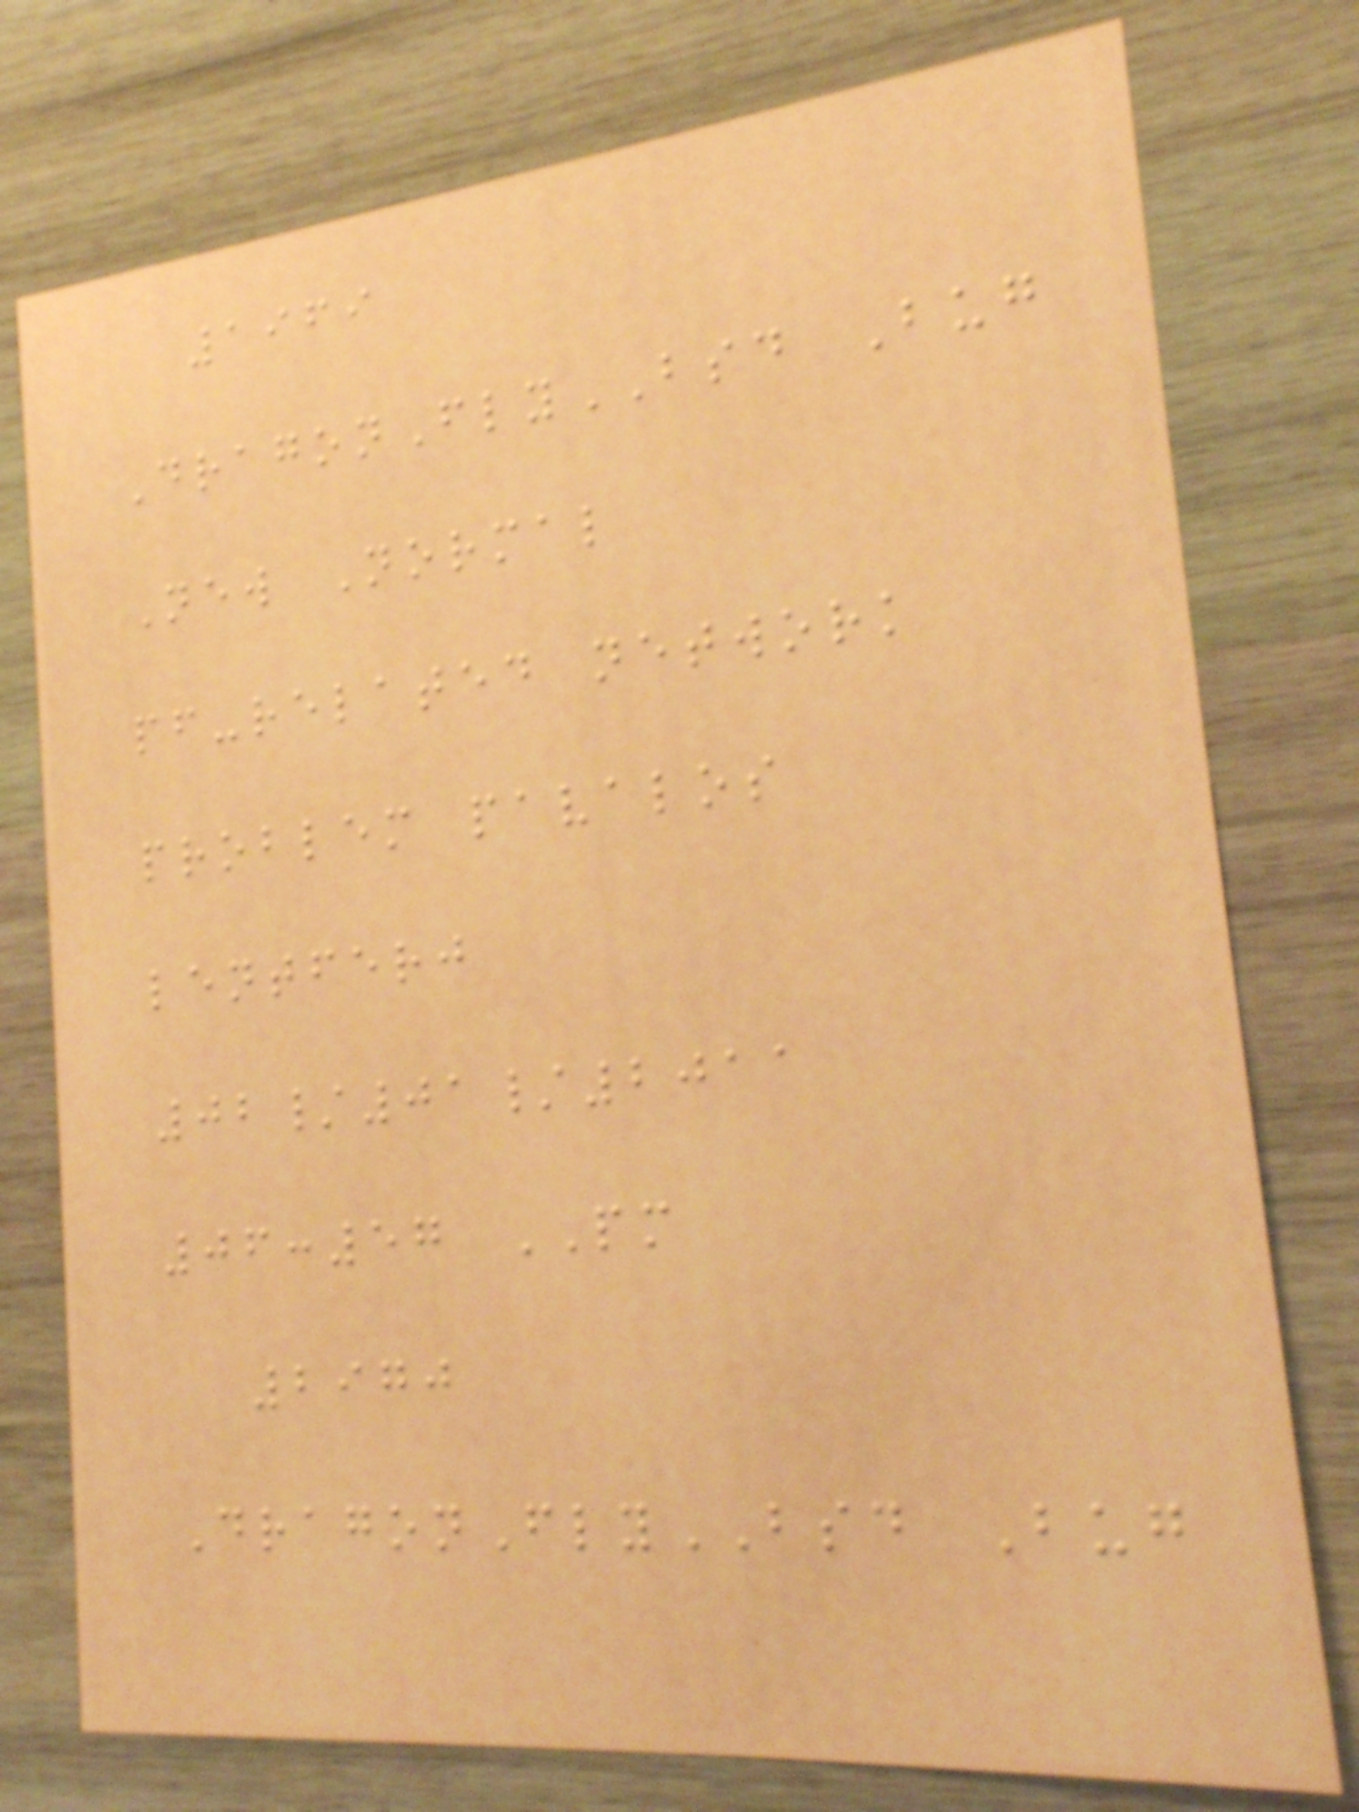1969
DragonFlyBSD Bug
New Normal
pf-related network
problem pavalos
lentferj
02/01/2011
06:57 PM
2970
DragonFlyBSD Bug
